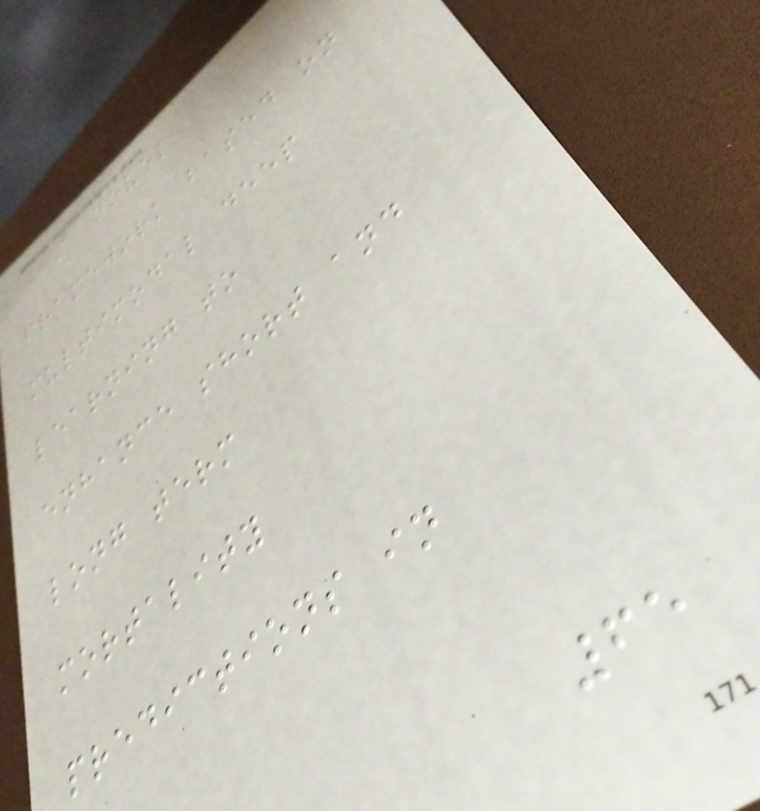A novel
framework based on
multimodal deep
learning to
enhance short and
long term
mortality
predictions in
65
